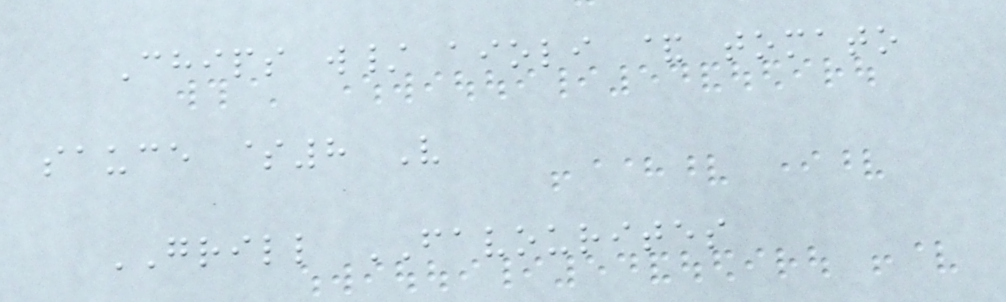Chips w/ aioli & tomato
sauce $8 V
GRILL FAVOURITES
